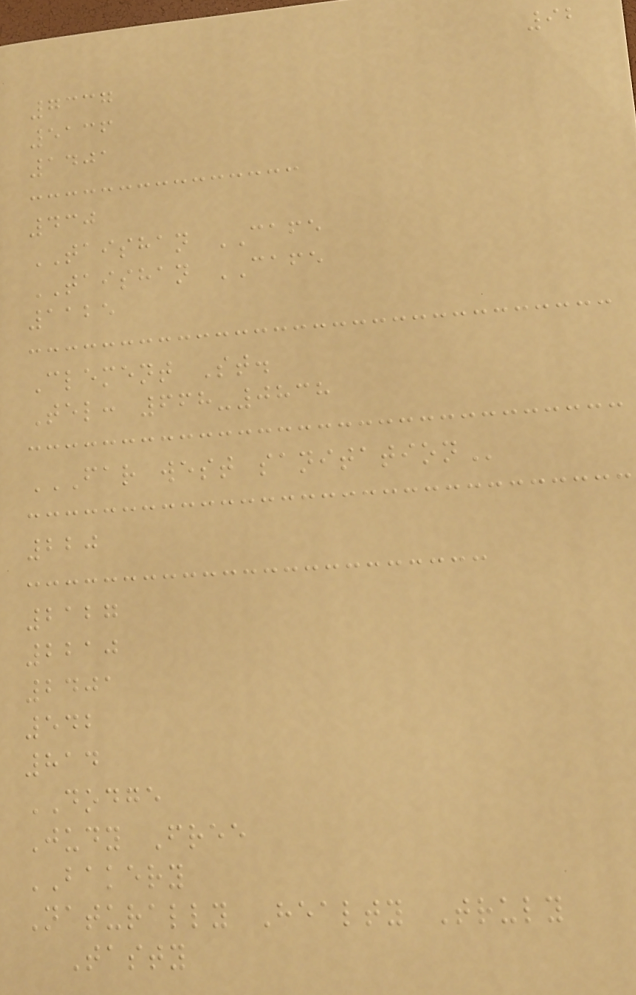92
7337
5136
1401
430
TAISHAN CAFE
TAISHAN CAFE
1125
Clement St.
Tel: 668-0838
FAR WEST SANITATION
220
2127
2210
2401
542
814
DODGE
Judy Free
BAKERY
Naturally Healty Truly
Tasty
